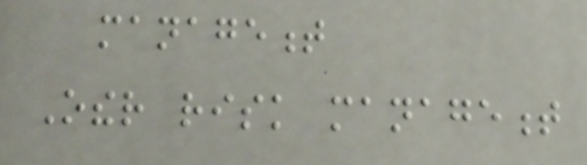management
Other risk management
